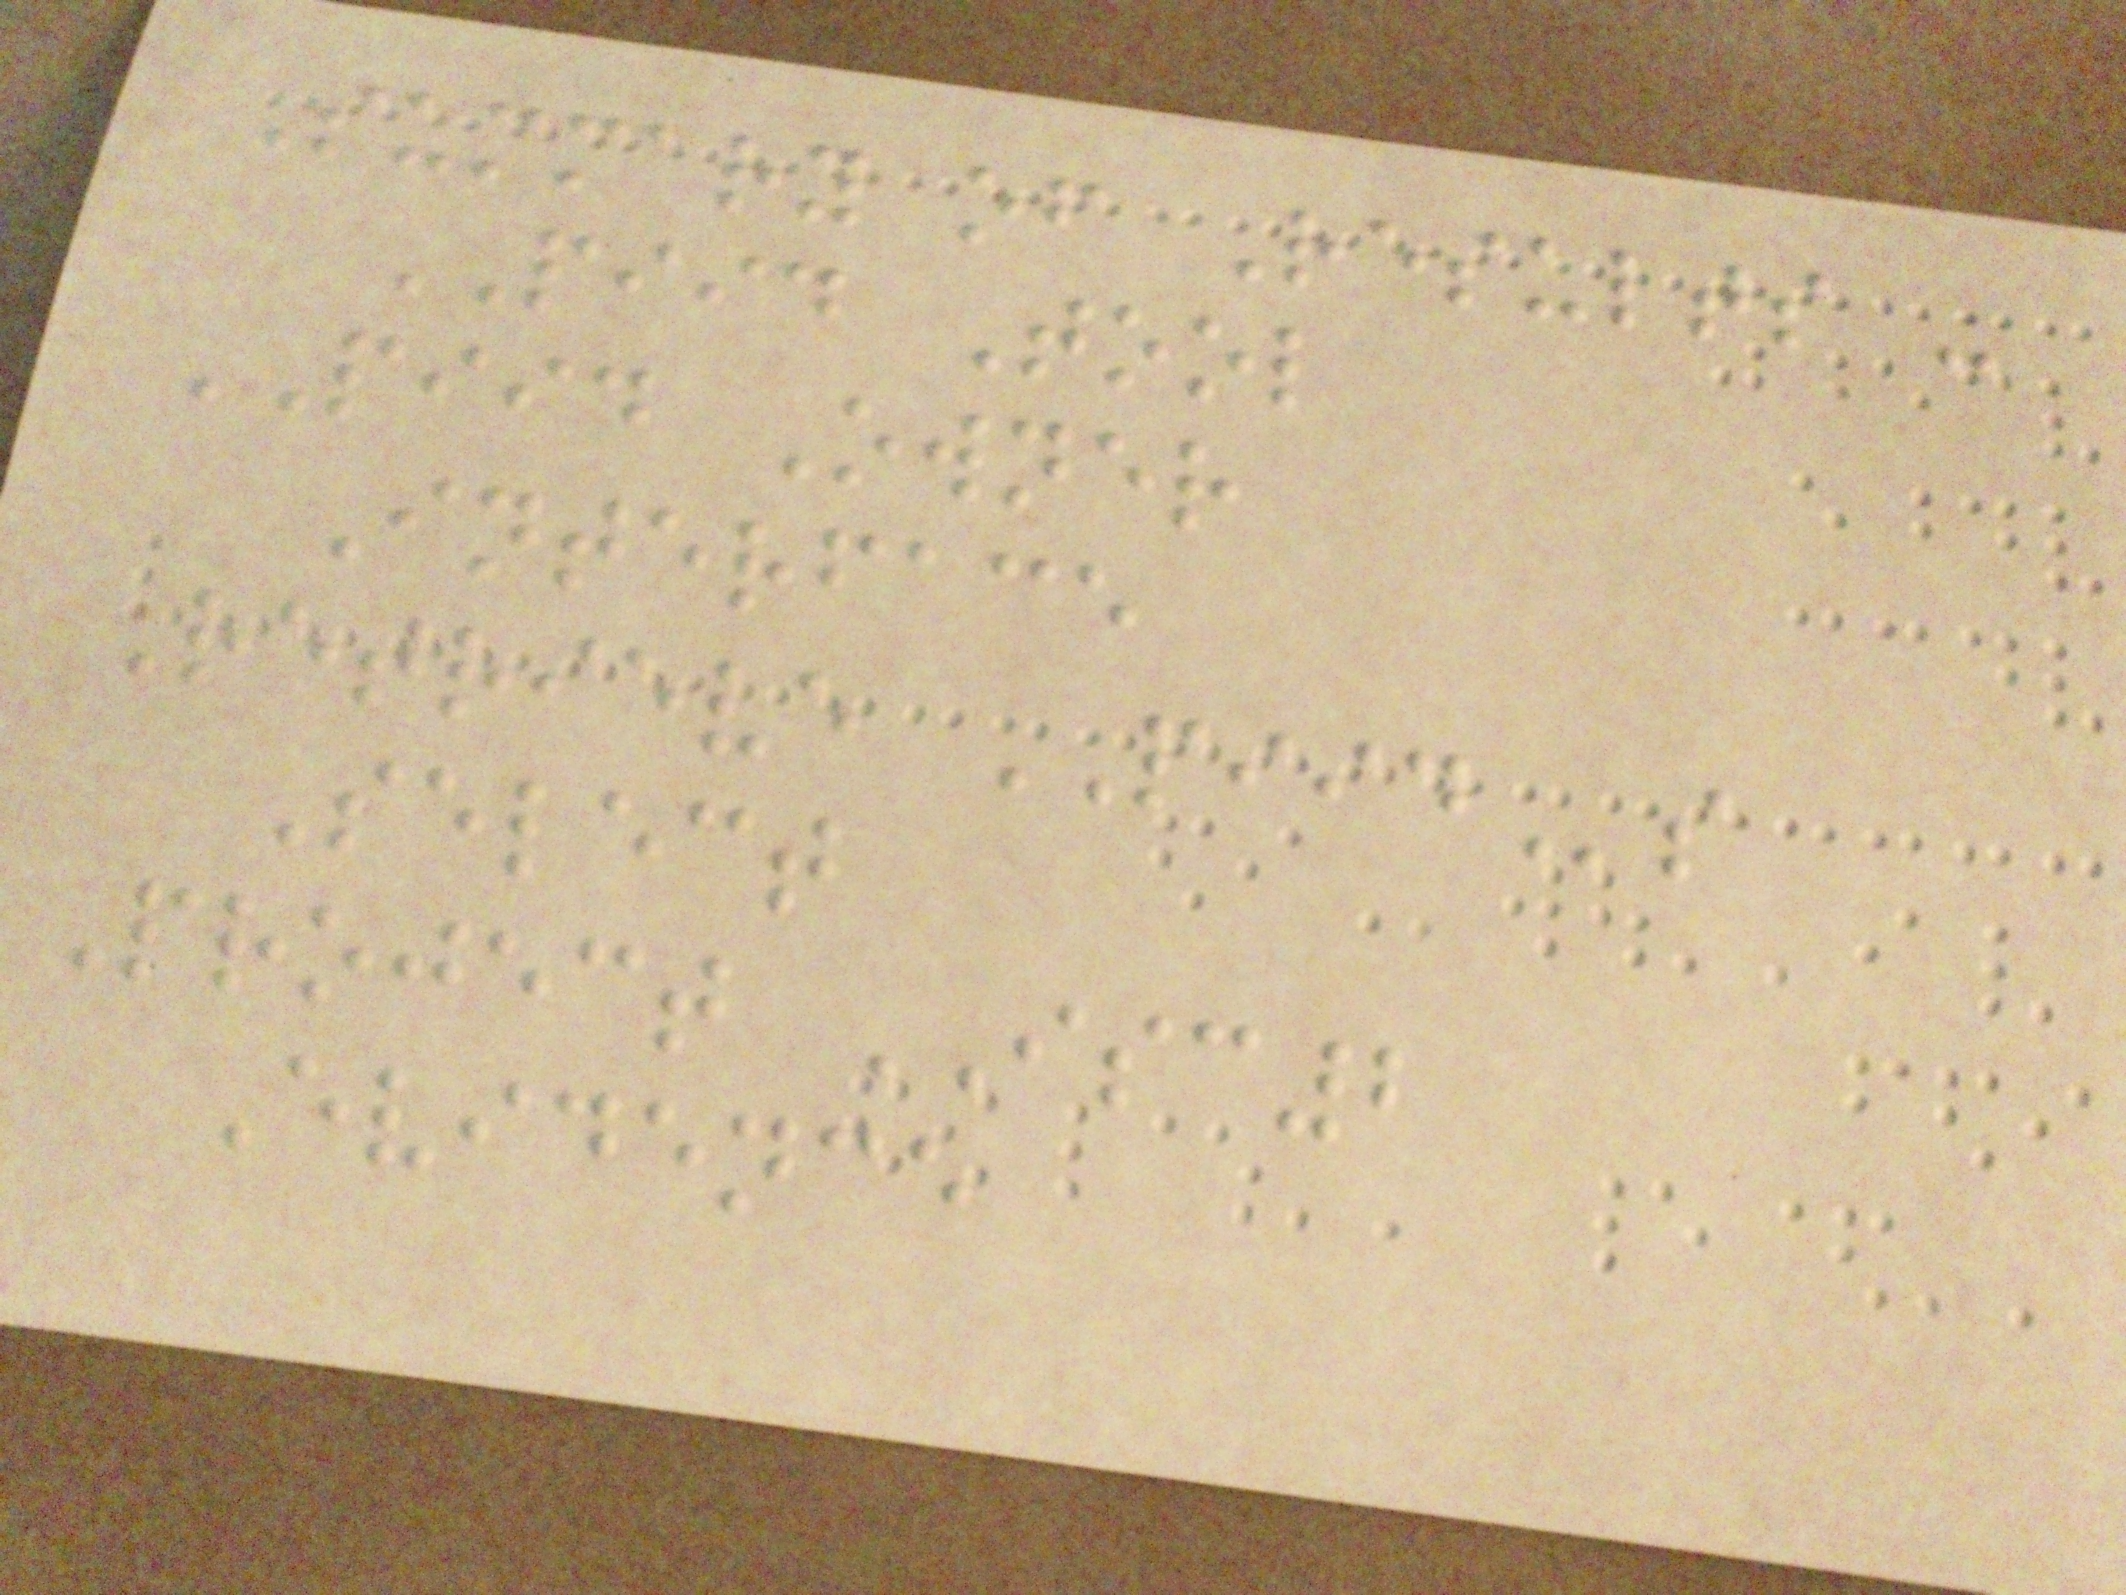Summary of Results -
PIID Tool
PIID Owner
Interface
Retrieve PIIDs
Select
Project ISC2
Evidence
